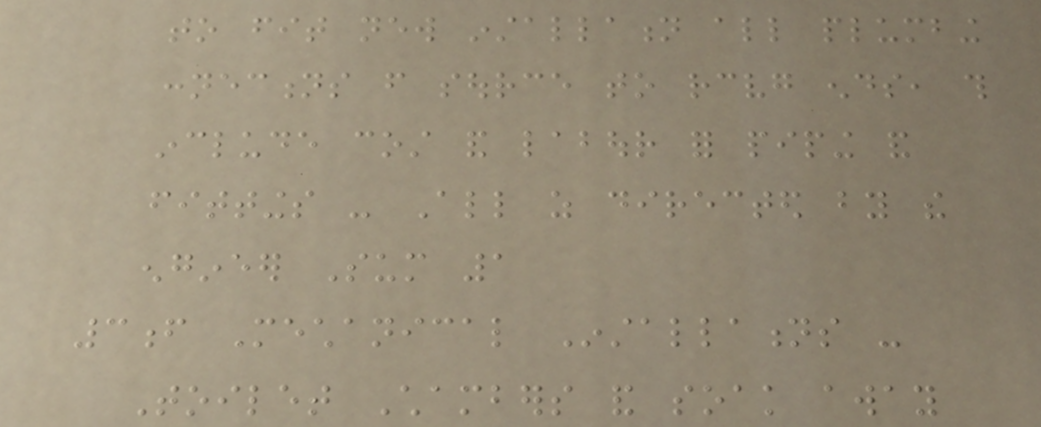to fit new installation all plumbing
connections from source to receiving ends, this
include cost and labour for piping and
fittings - All as directed by the
engineer Sum 1
3f Mechanical Installations -
Toilet Chambers and soak away
